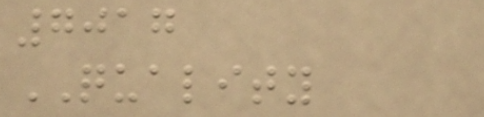7017
QUALITY
